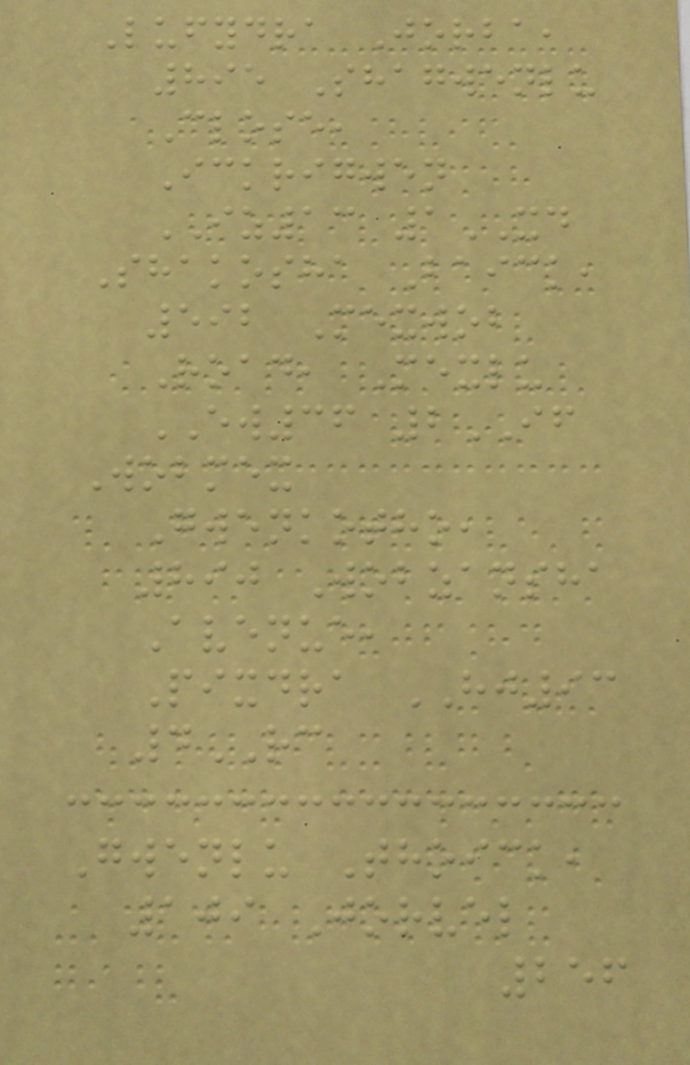Lufydra Jorba,
895 Shagwenlu
Close,
Ickrigwen
IZ13 1XD
Shakosha Baick,
592 Mexwob
Road, Mexlu
EW36 2IF
Wobmex
Gwenkotho,
890 Wobzansha
Avenue,
Pixdra HJ93
4RC
Gwenlu Thoick,
109 Jorvel
256
